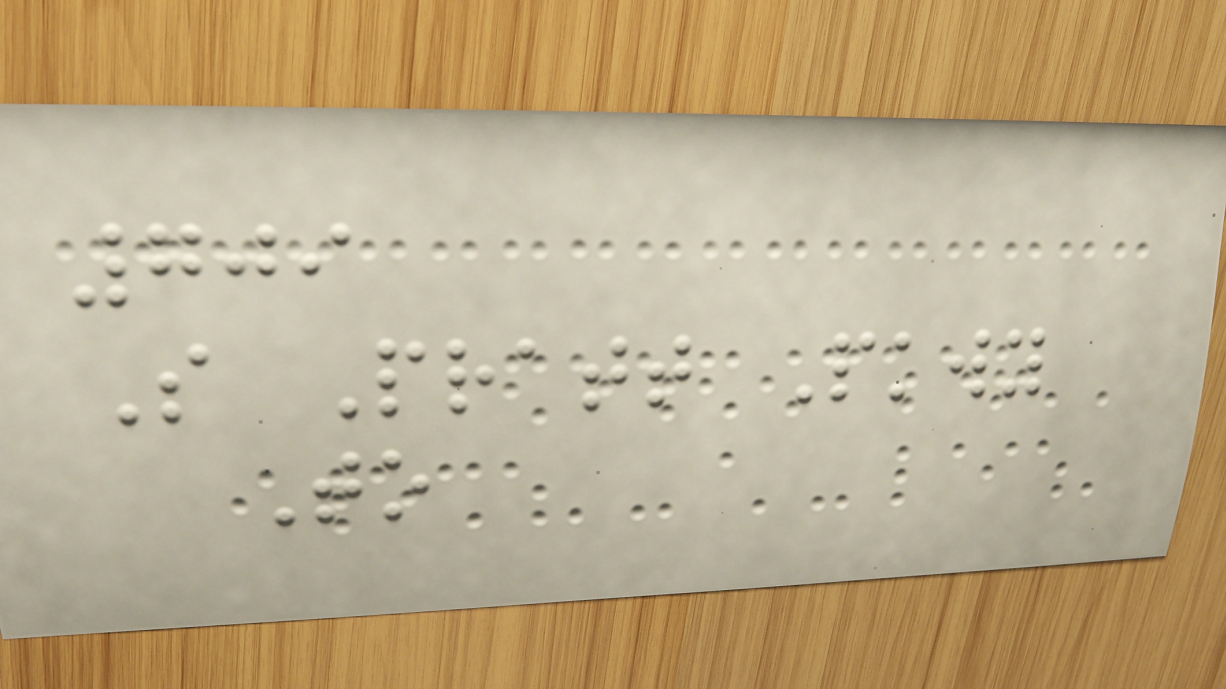709
S Pratt Pkwy
To
